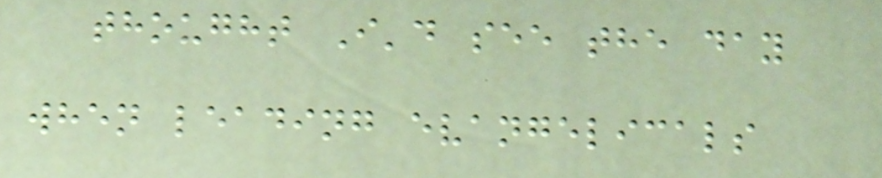thought I'd see the day
when leading evangelicals
